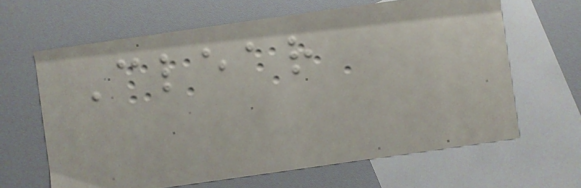Clear
